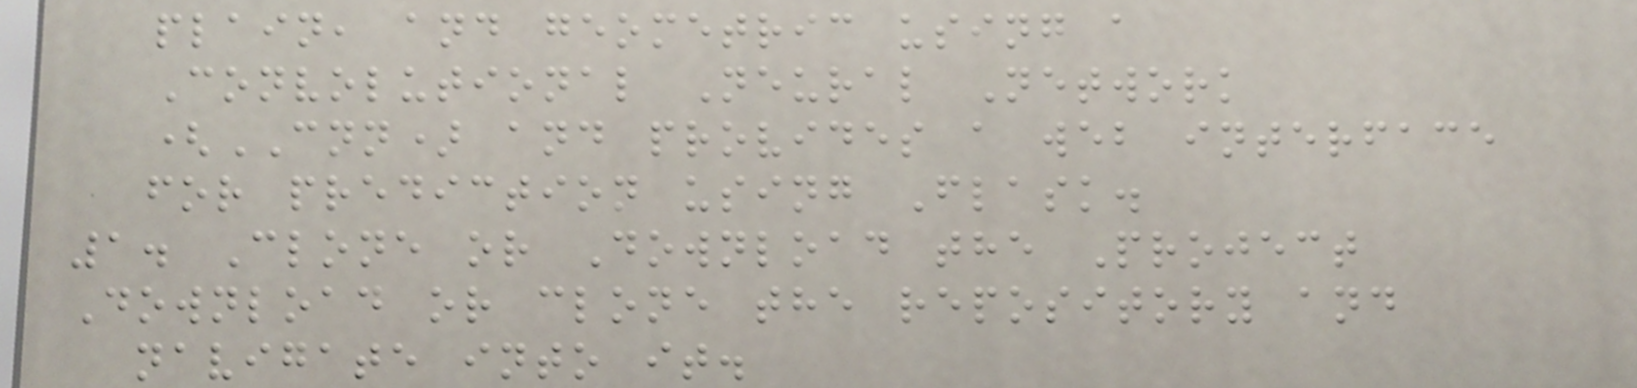plain, and geometric using a
Convolutional Neural Network
(CNN) and provides a web interface
for prediction using Flask.
1. Clone or Download the Project
Download or clone the repository and
navigate into it.
